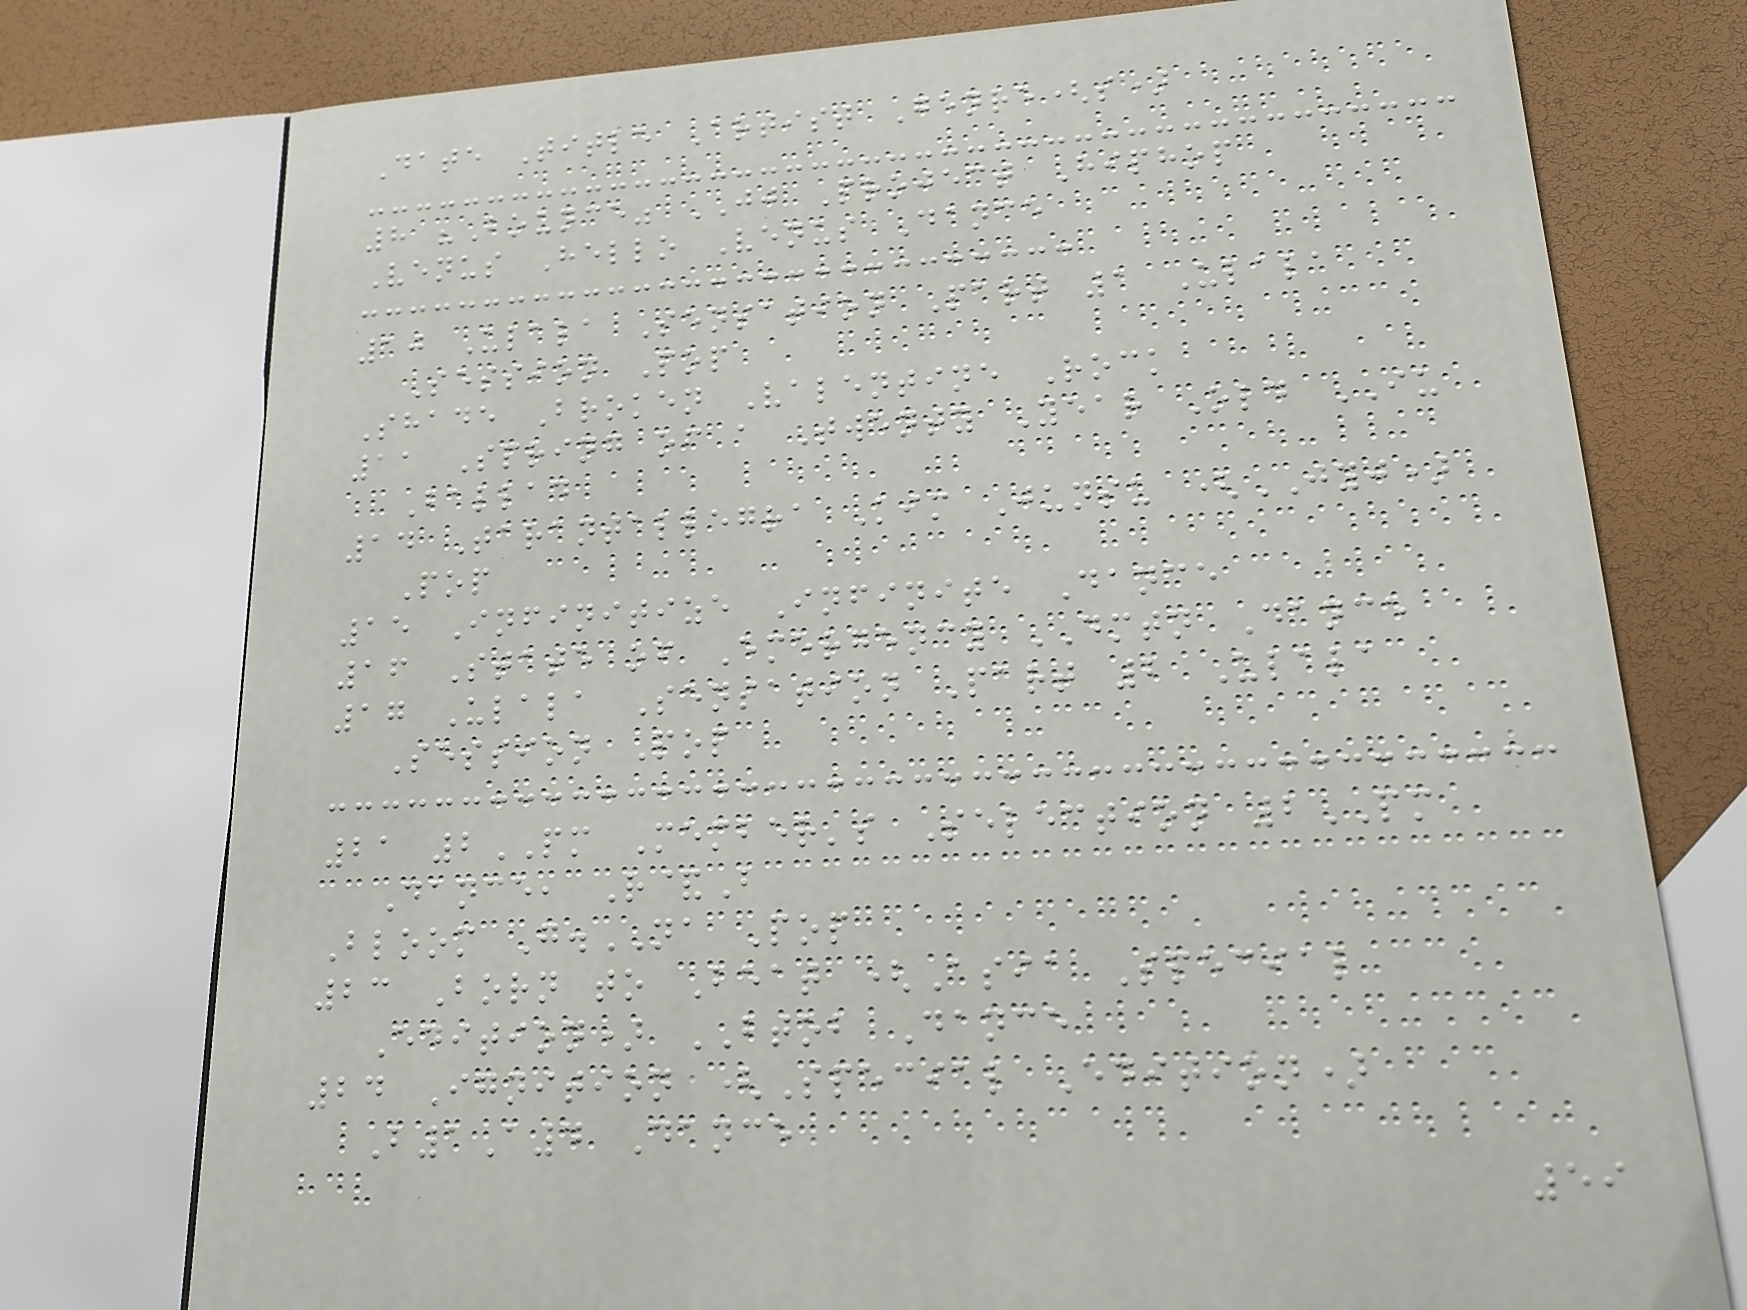Date Title Artist Genre(s)
8 "Bounce" JJ Project Hiphop
Venus Hello Venus Dance
10 Ulala Sensation Part 1 Ulala
Session Pop
Shade Broken Valentine Rock
11 Spring of a Twenty Year Old IU
Ballad
14 Tarantallegra Kim Junsu (JYJ)
Pop
15 Infinitize Infinite Dance
16 State of Emergency DMTN Dance
17 Ulala Sensation Part 2 Ulala
Session Pop
21 2PM Member's Selection 2PM
Dance, R&B
Bloom G.NA Pop
23 Born to Beat (Asia Special
Edition) BTOB Dance
24 Ignition (Special Edition)
B1A4 Dance
59
